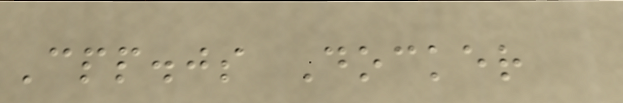Cpp.js Docker
